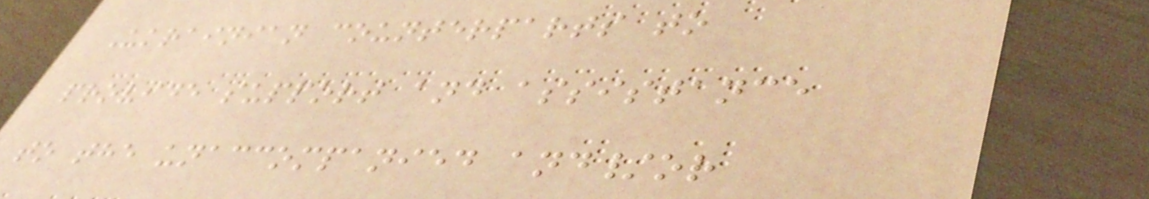Ukrainian counterparts to
provide support and assistance
to the unaccompanied and/or
